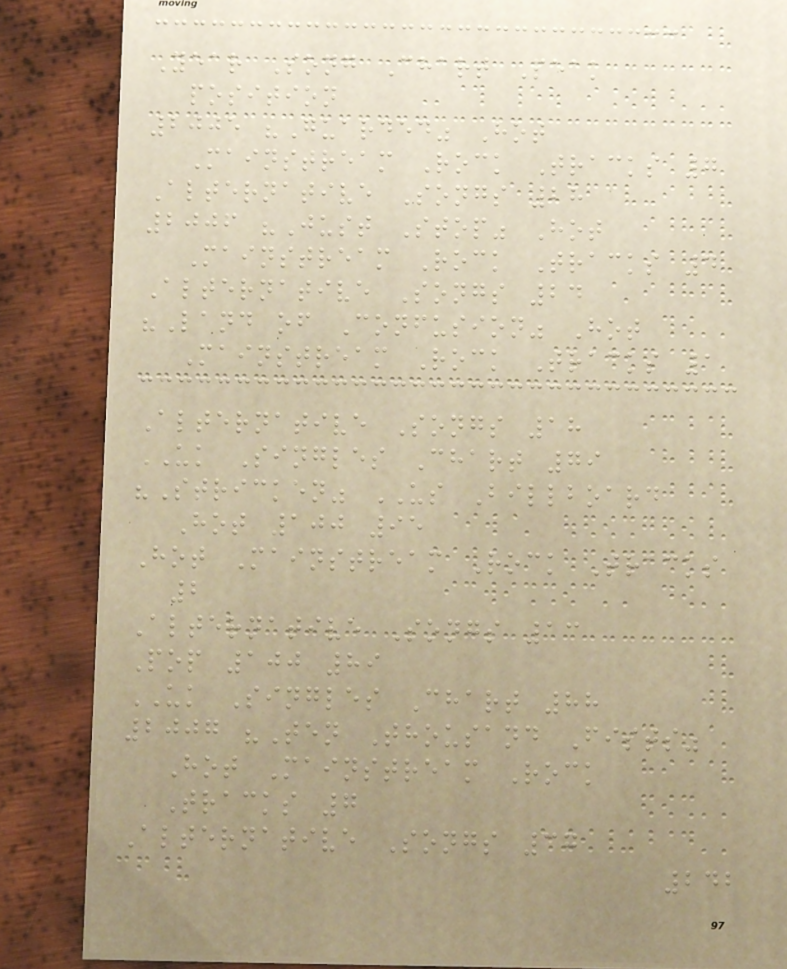Year Song Chart Peak
position
2005 "Guarded" Hot
Mainstream Rock Tracks 7
Alternative Songs 28
2006 "Just Stop" Hot
Mainstream Rock Tracks 4
Alternative Songs 24
"Land of Confusion" Hot
Mainstream Rock Tracks 1
Alternative Songs 18
UK Singles Chart 79
"Stricken" US Billboard
Hot 100 95
Hot Mainstream Rock Tracks
2
Alternative Songs 13
Pop 100 89
UK Singles Chart 88
2007 "Ten Thousand Fists"
Hot Mainstream Rock
Tracks 7
Alternative Songs 37
242
